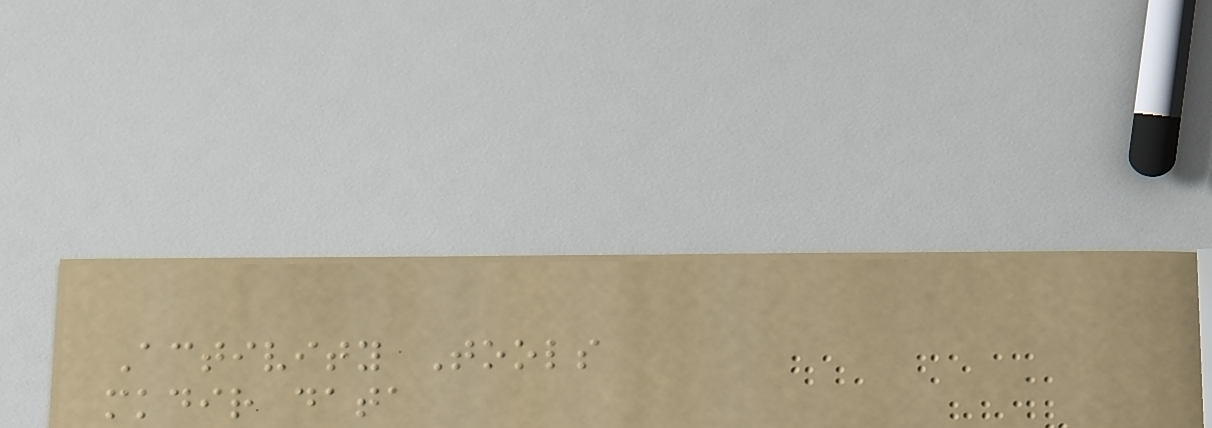Activity Tools
mkdir data
